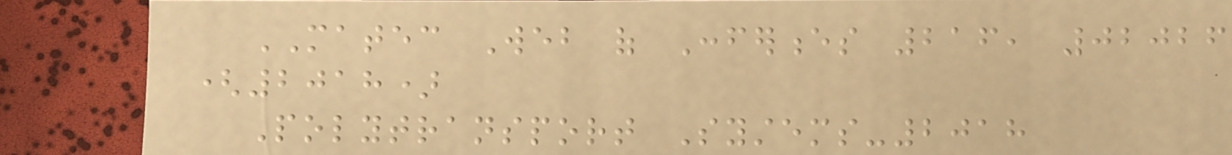MATEC Web of Conferences 216, 02026
(2018)
Polytransport Systems-2018
